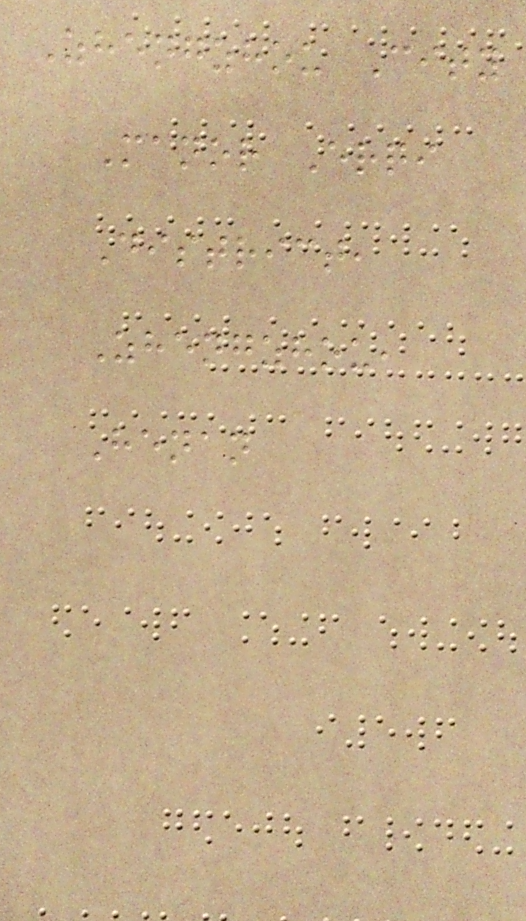Zhengzhou City
Manor Erqi
District,
Zhengzhou,
Henan
